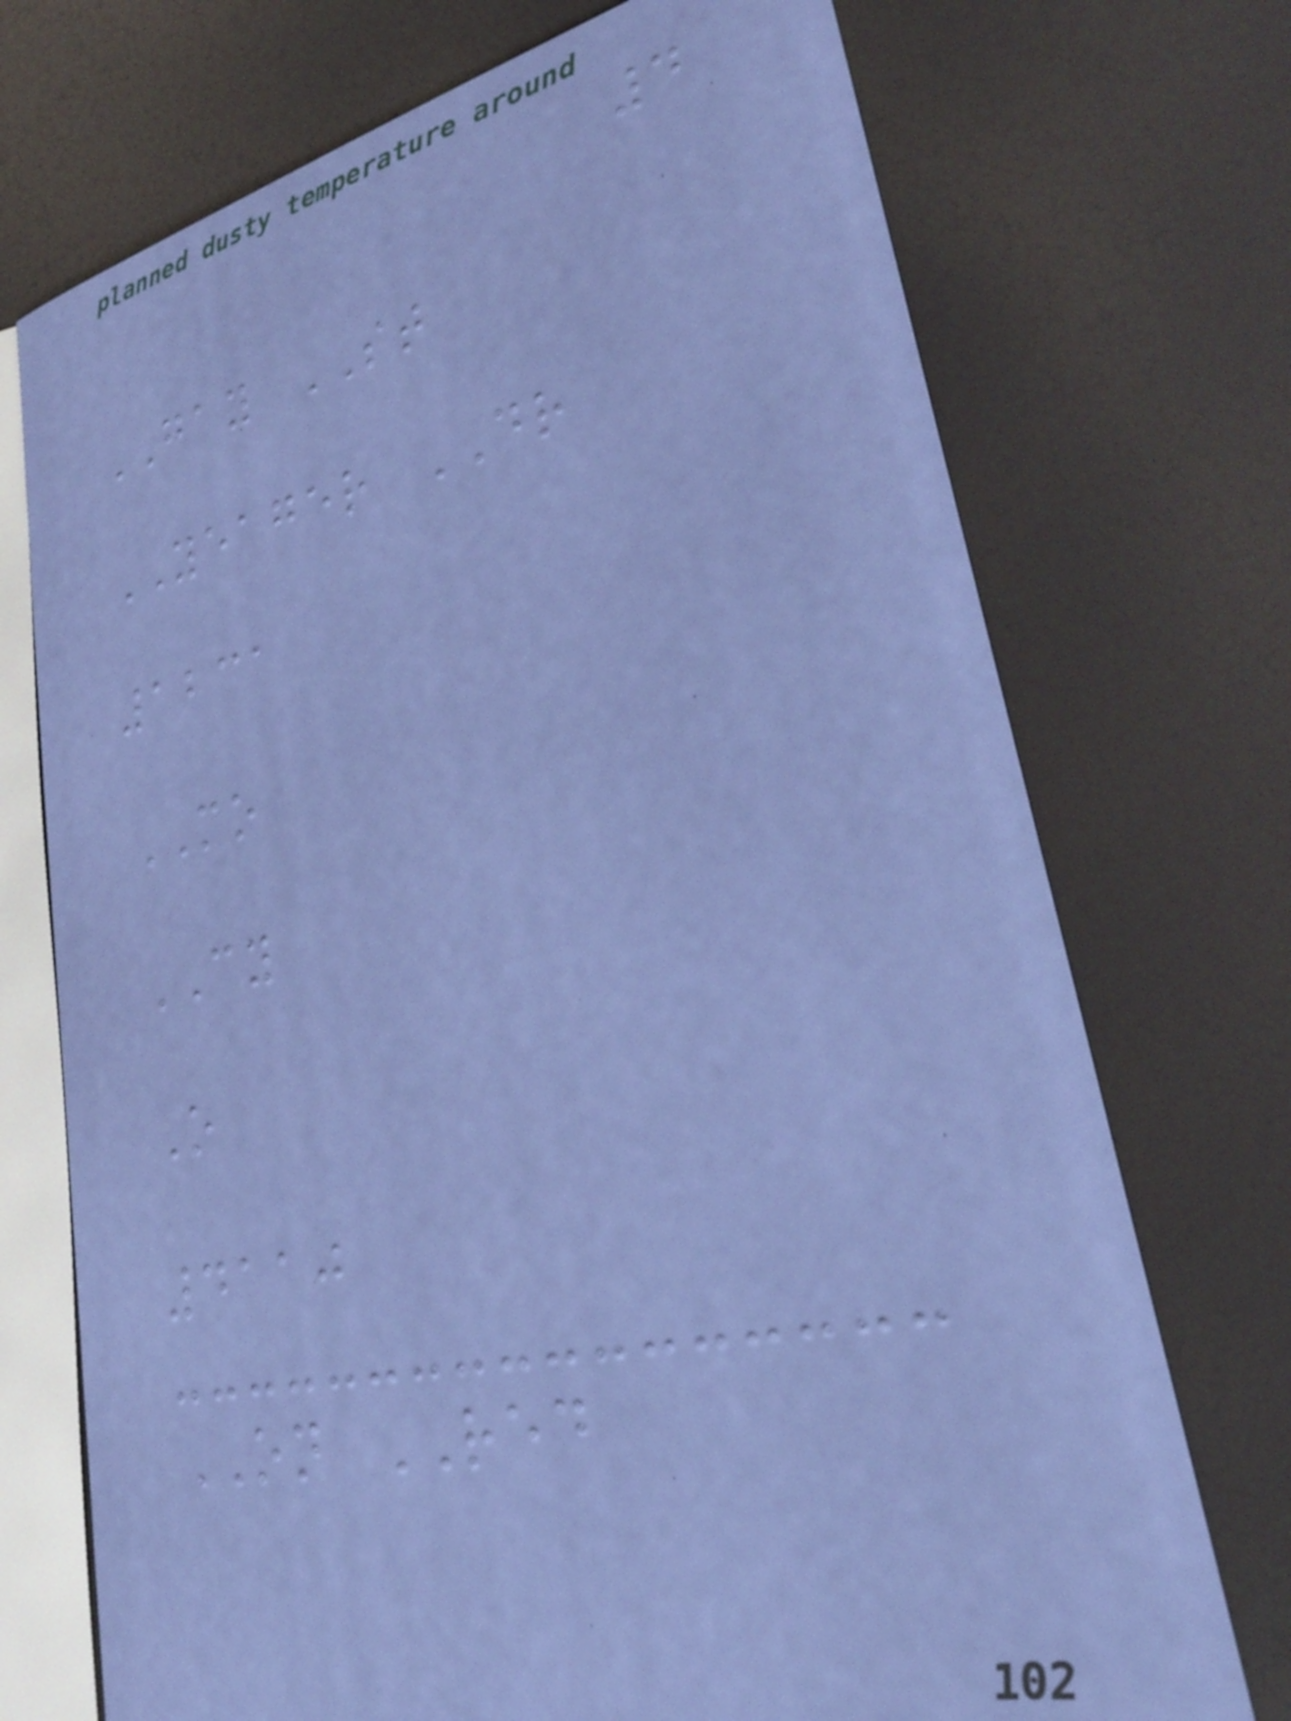4
GAY ST
YEAGER DR
1231
MO
CY
O
4110
ON RED
